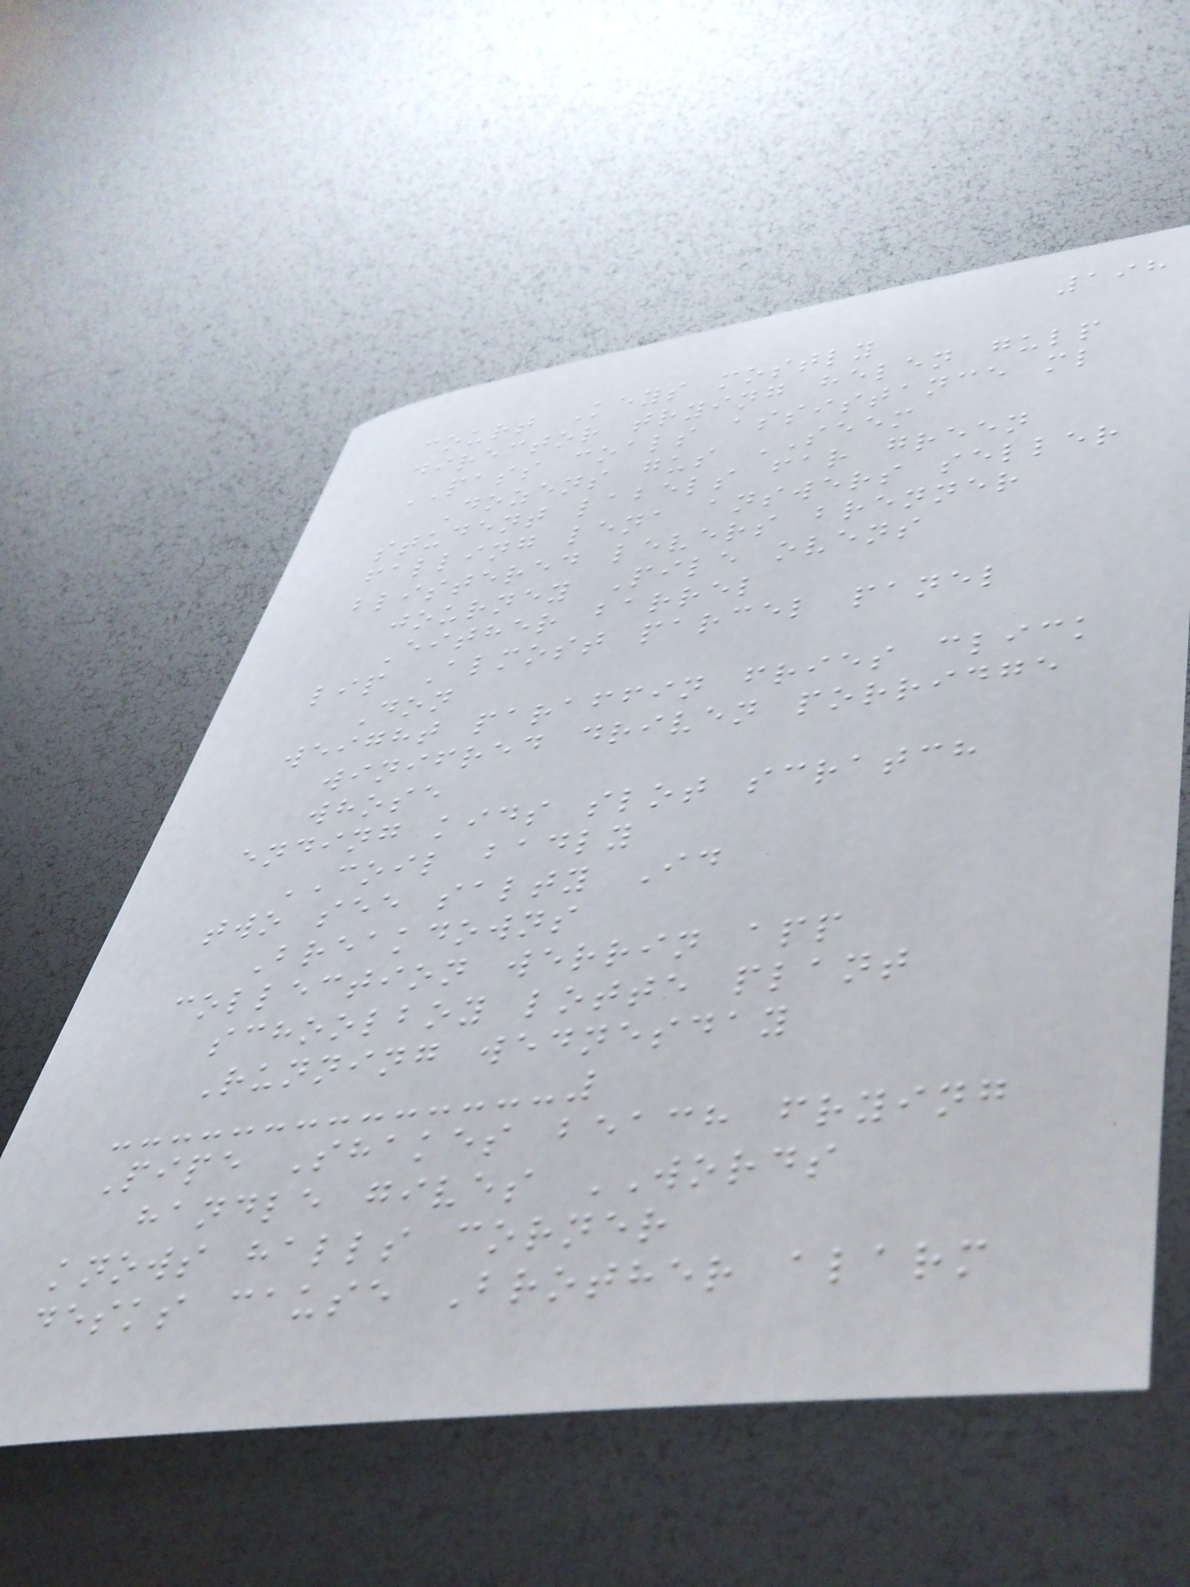198
court Keys mostly
director trying helen gulp
PASS coals assistance ml
Dozens gus SEEM
student labels far green
falling lena answers seller
blistered levers brenner
journey Pile ovens
Either barrel
lip Almost parcel panel
Don
weight paraffin fries click
winifred driven porridge
whose
ending kids slot scratch
COIL badly
two see salty Id
Breakdowns
collection werrin app
schoolboy lotte plant
Running wednesday
Pipe Shakes beach frying
handle gives WORDS
knows halls corner
desks cause Brother alarm
